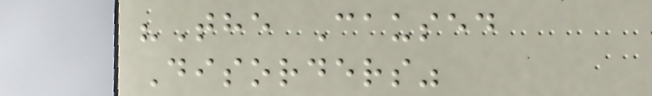"The Caused
Disorders"
